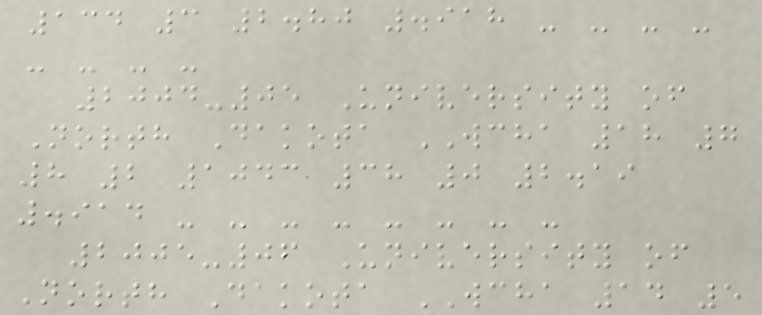134 3 2.80 .918 - - - -
- - - -
2004-05 University of
North Dakota WCHA 18 7
8 2 1043 38 0 2.19
.914 - - - - - - - -
2005-06 University of
North Dakota WCHA 14 5
